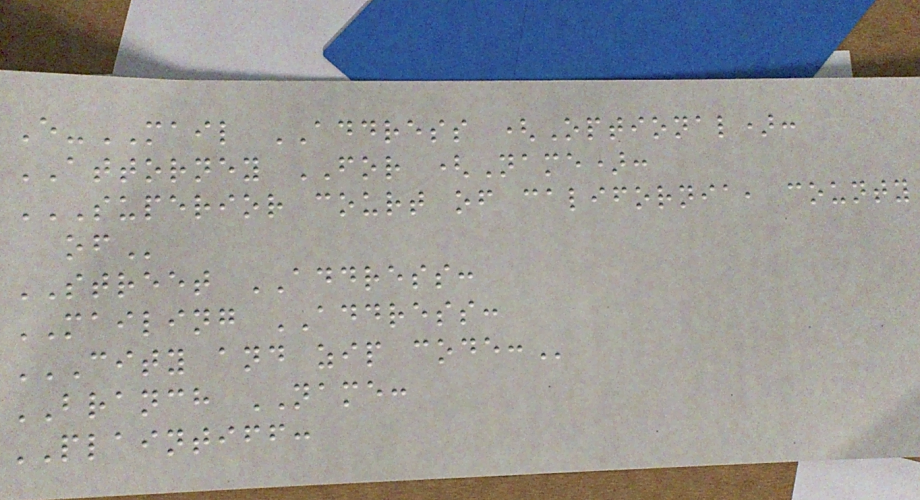E-MAIL ADDRESS (Optional):
ATTORNEY FOR (Name):
SUPERIOR COURT OF CALIFORNIA, COUNTY
OF
STREET ADDRESS:
MAILING ADDRESS:
CITY AND ZIP CODE:
BRANCH NAME:
PLAINTIFF:
